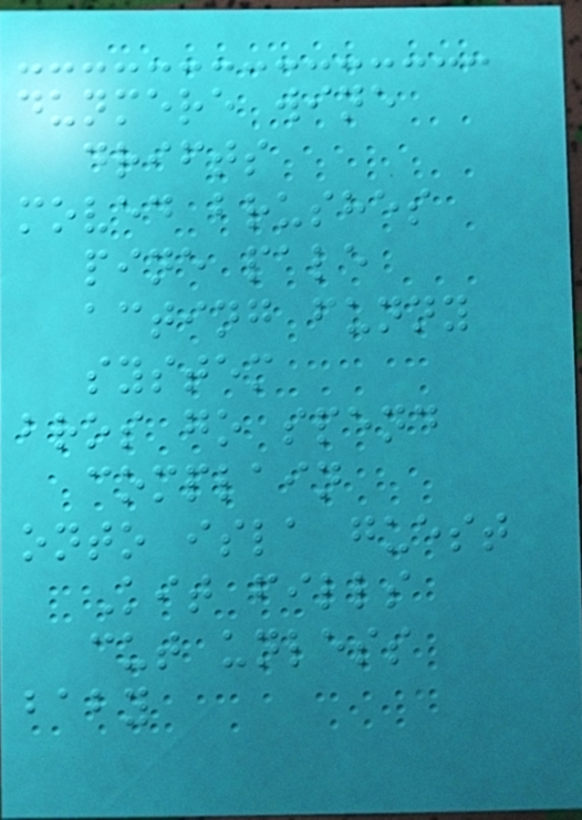dunmere wine
drifts
moved brushes
pine pale
acting funny
system
bros go spend
complain
onto isla guest
Kit fills
cut unless
baby
